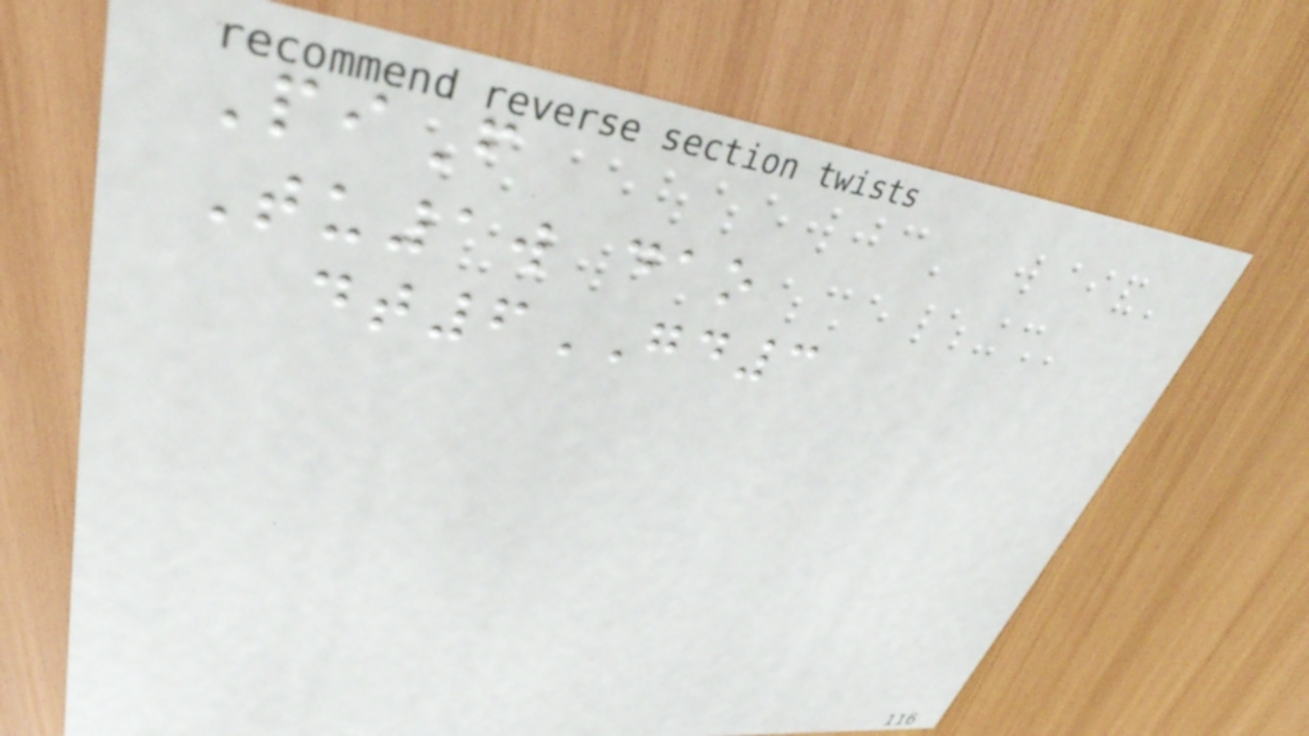PiF
Tu1w dao
dt6GD3
